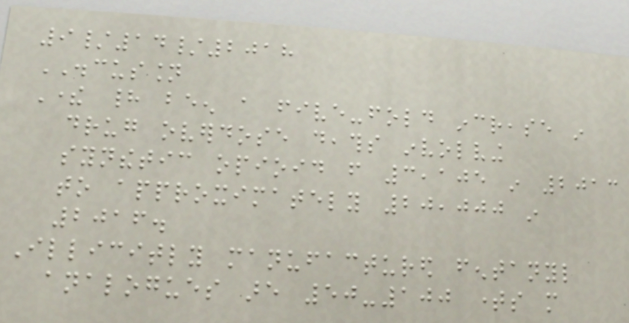9/14/2018
DISCUSSION
There had been a five-fold increase in
drug overdose deaths involving
synthetic opioid from 3,105 in 2013
to approximately 20,000 in
2016.
Illicitly manufactured fentanyl
analogues are 50-100 times more
